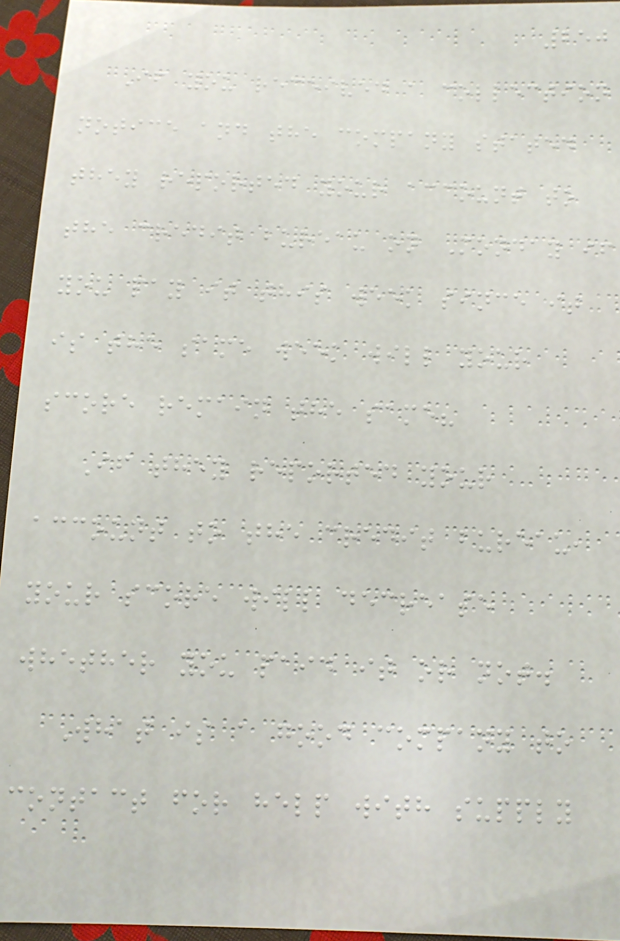250
If you received a collection
notice and the company stated
they reported your account to
the credit bureau on Monday if
you pay it this week since it
is the same week will your
score remain the same?
If they reported your
account to the credit bureau,
your score will decrease
whether you paid it or not.
What is a good company to
contact for help with supply
